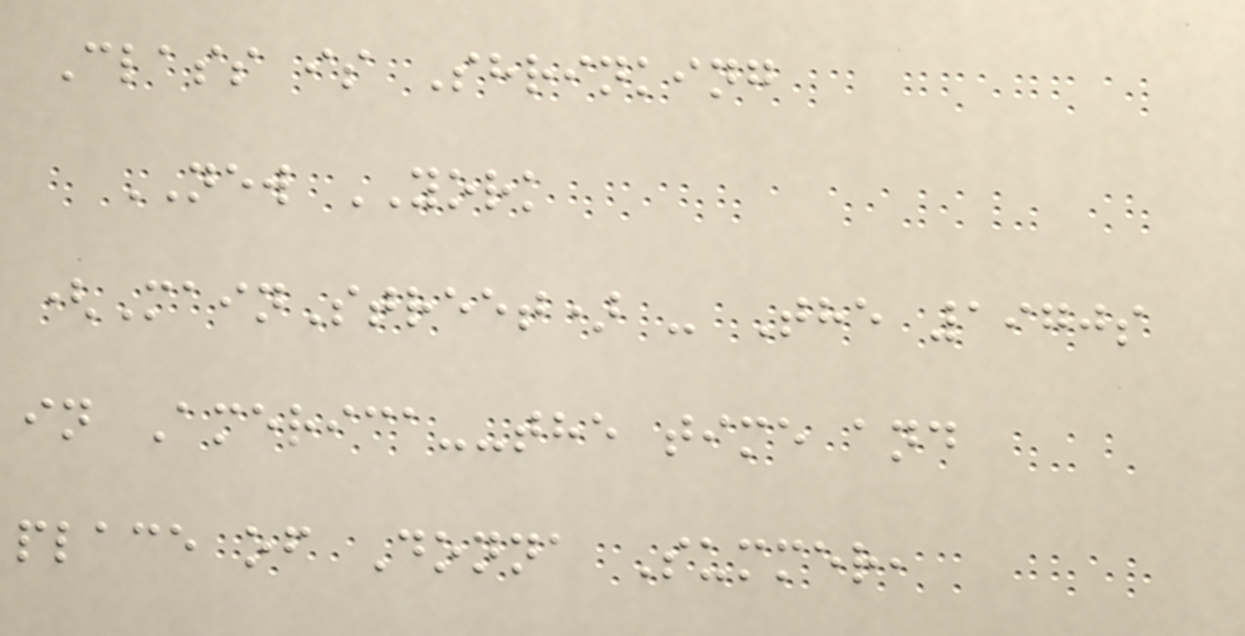Class is Shrinking
NEW YORK
(MainStreet) - The 1970s
in America--the time and
place of Donna Summer,
